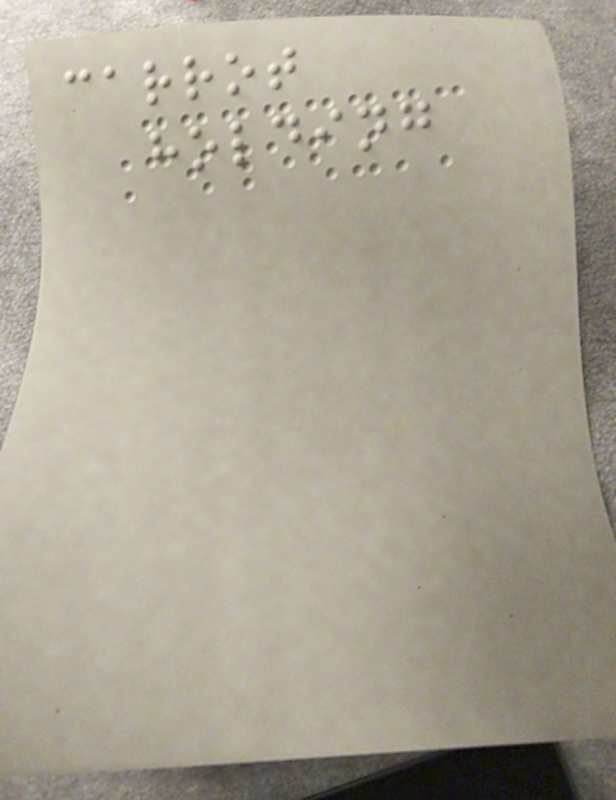carrot
holding
